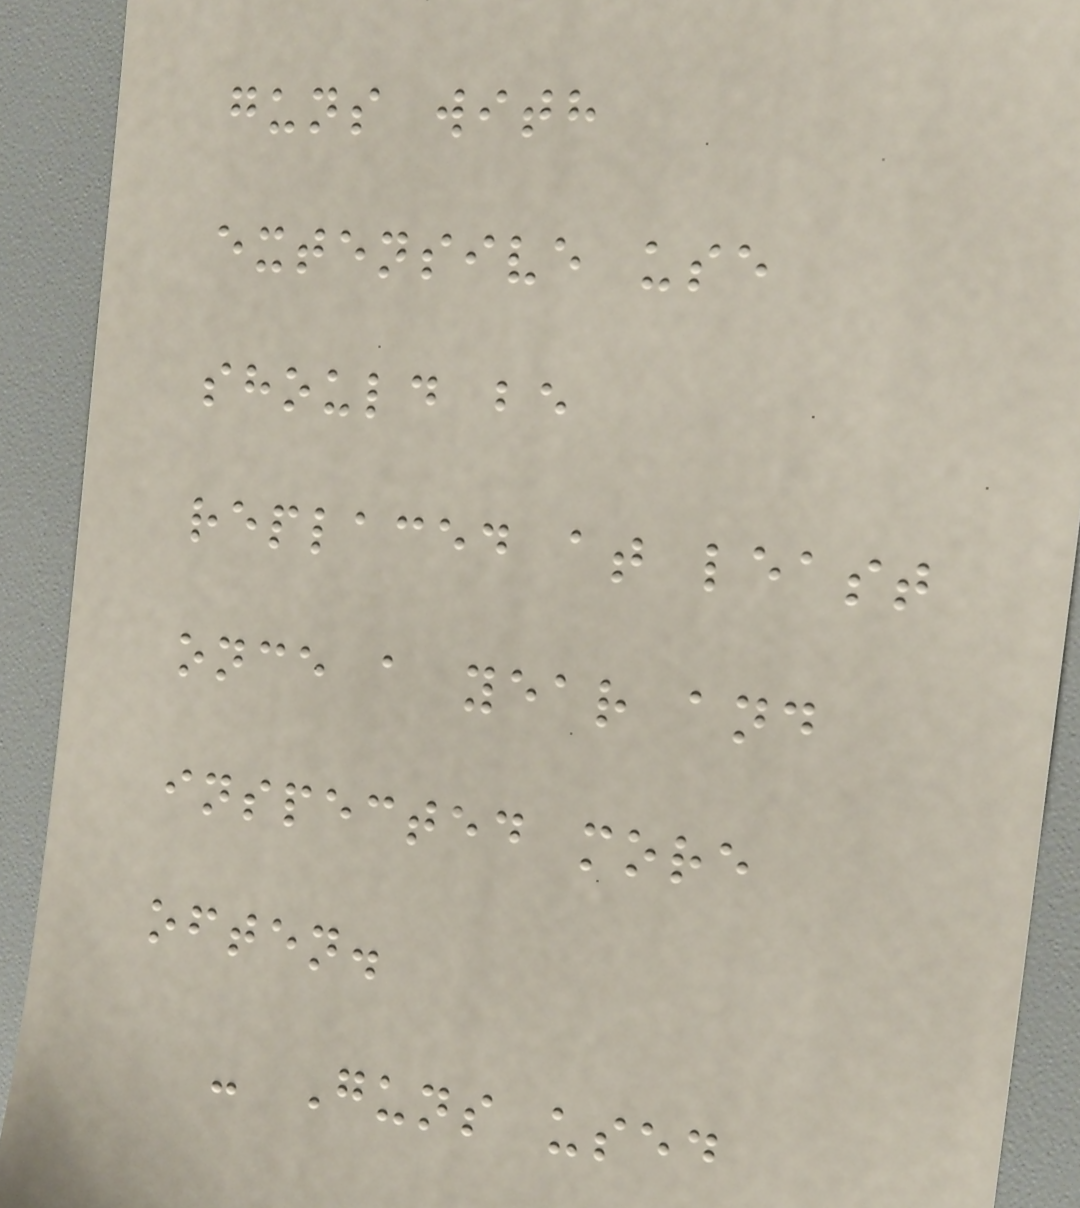guns with
extensive use
should be
replaced at least
once a year and
inspected more
often.
- Guns used
